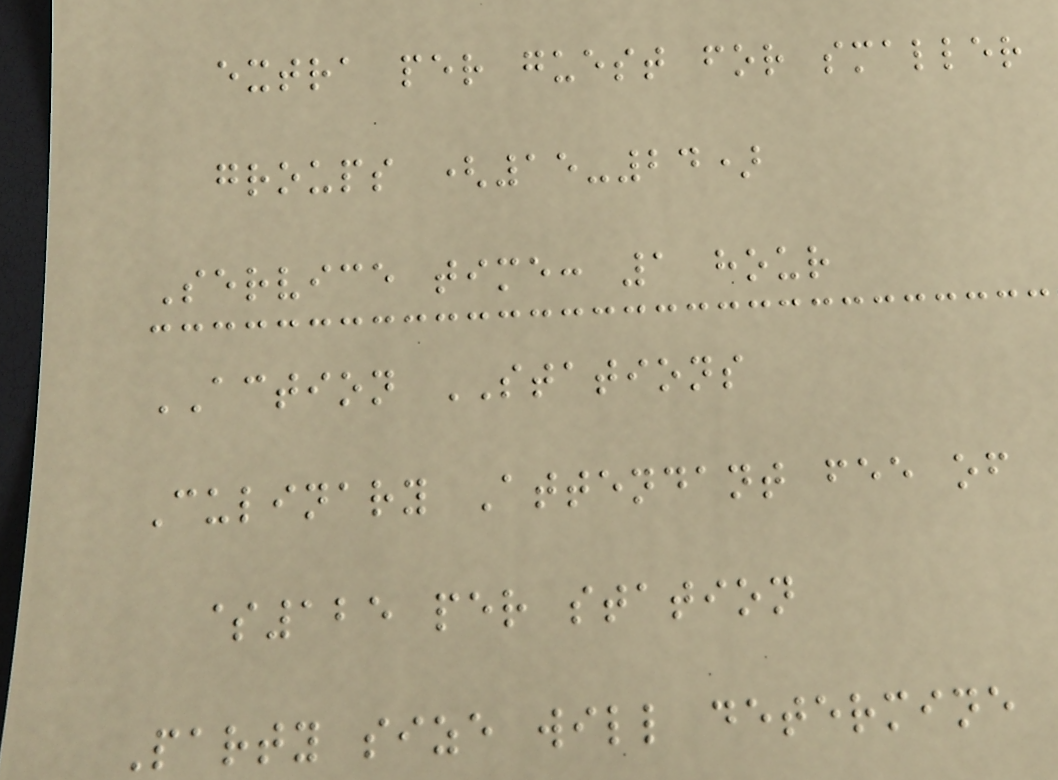extra per guest for smaller
groups (15-24)
Service time: 1 hour
ACTION STATIONS
Culinary Attendant fee of
$125 per station
Party size will determine
